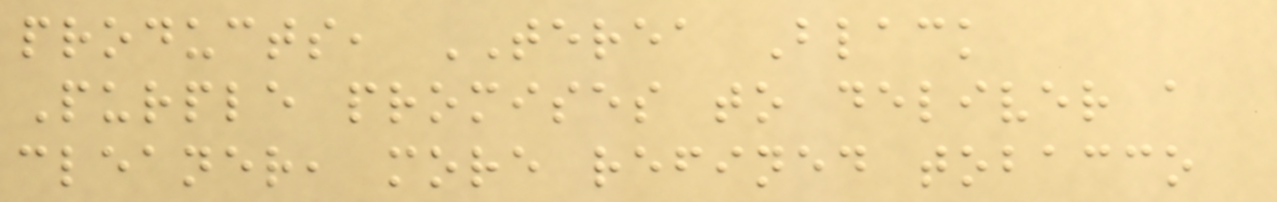products, TEREA Black
Purple promises to deliver a
cleaner, more refined tobacco
